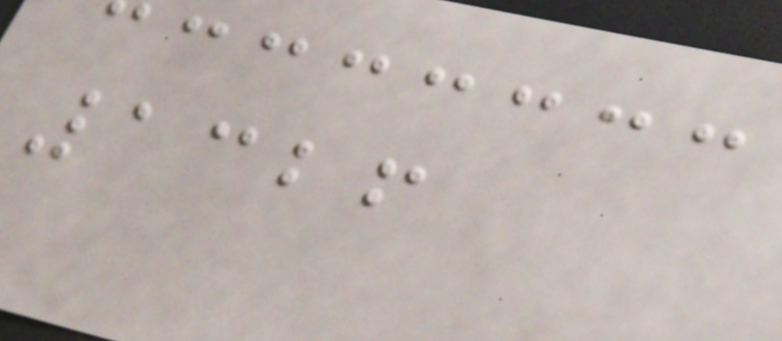1326
